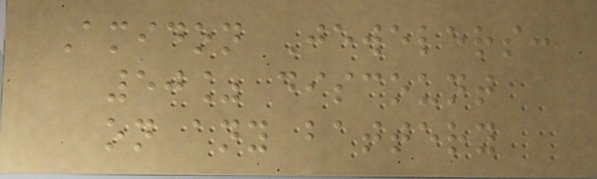Amidon Jewelers:
50% discount
on any battery
